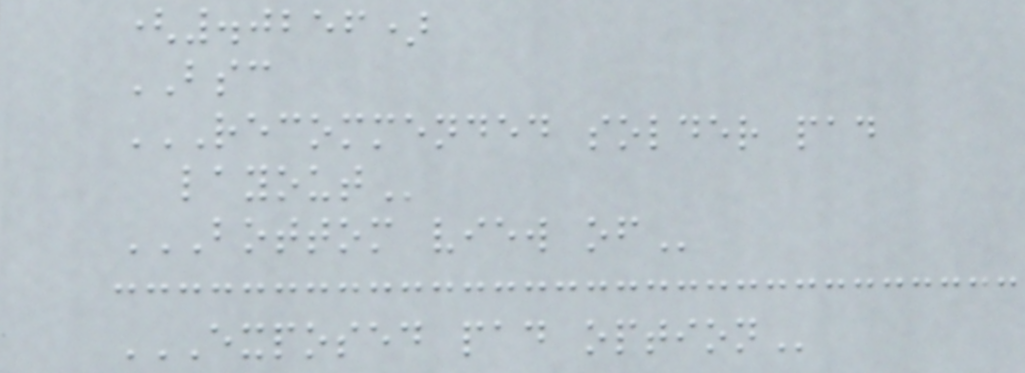(.0256)
BSC
RECOMMENDED SOLDER PAD
LAYOUT
BOTTOM VIEW OF
EXPOSED PAD OPTION
